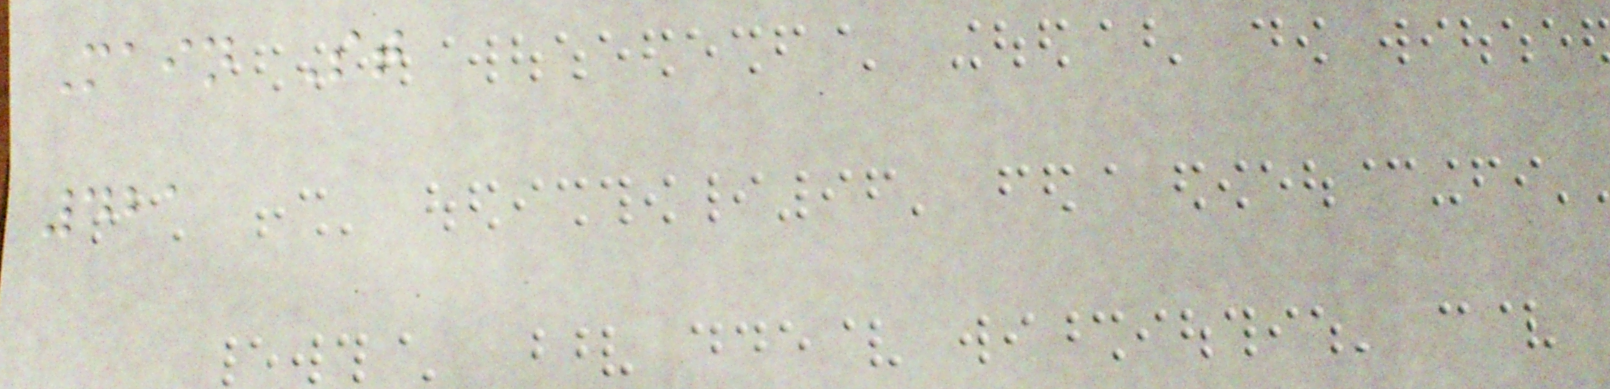Main St
421
